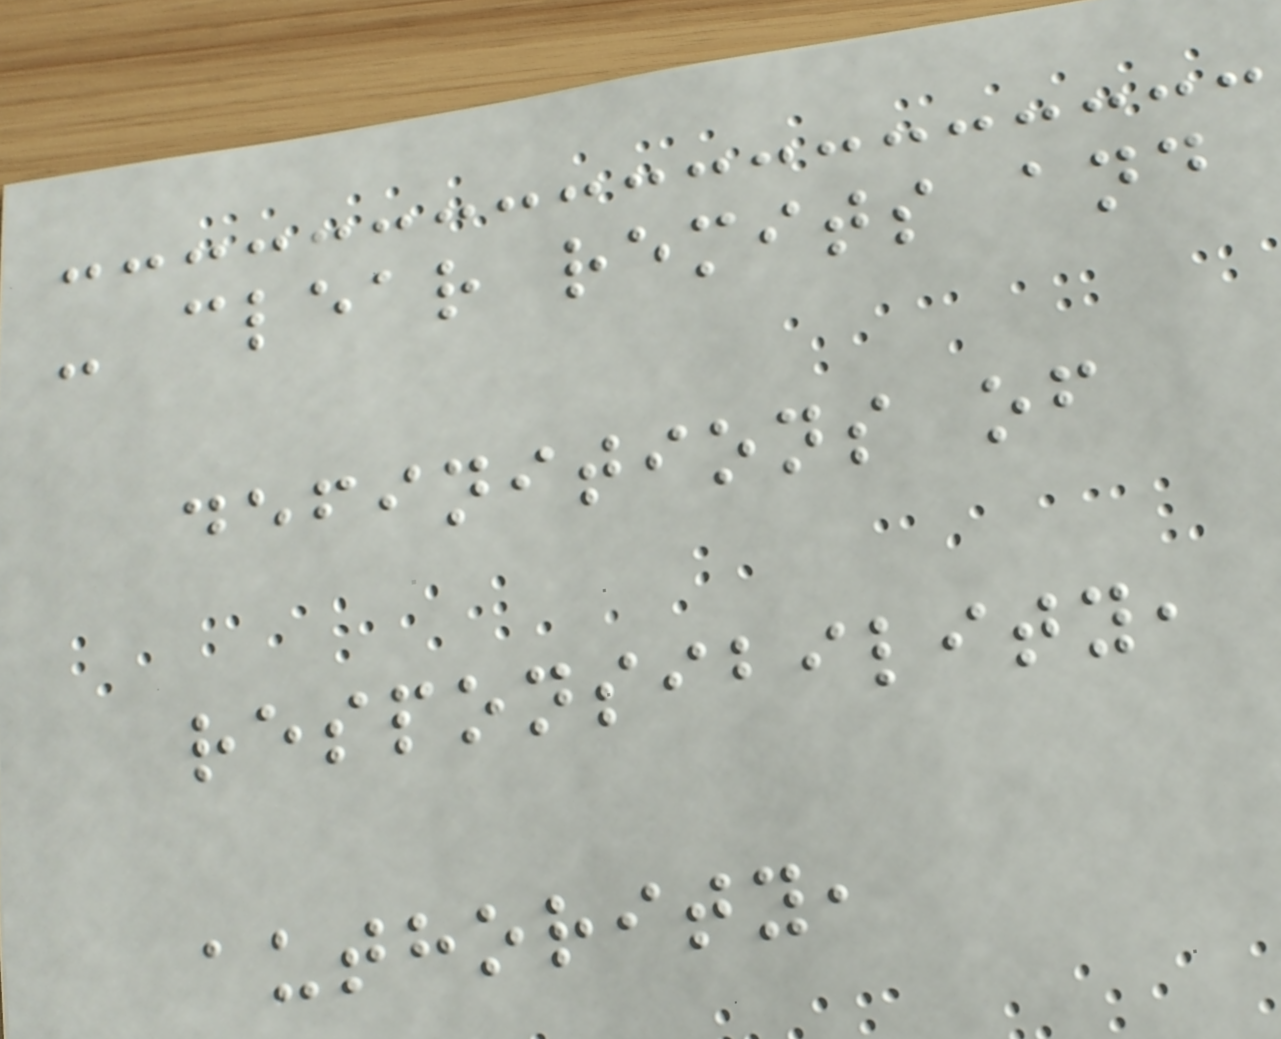- clear remits and
definitions of
responsibility,
authority,
